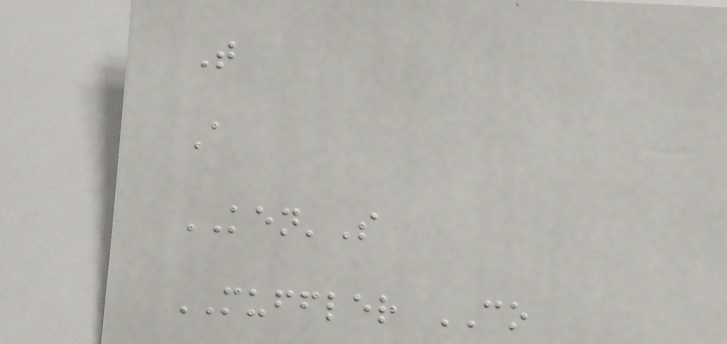T
A
KEN'S
MUFFLER CO
